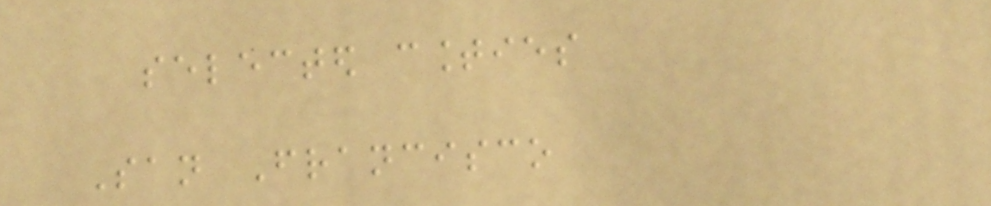selected counties
San Francisco
